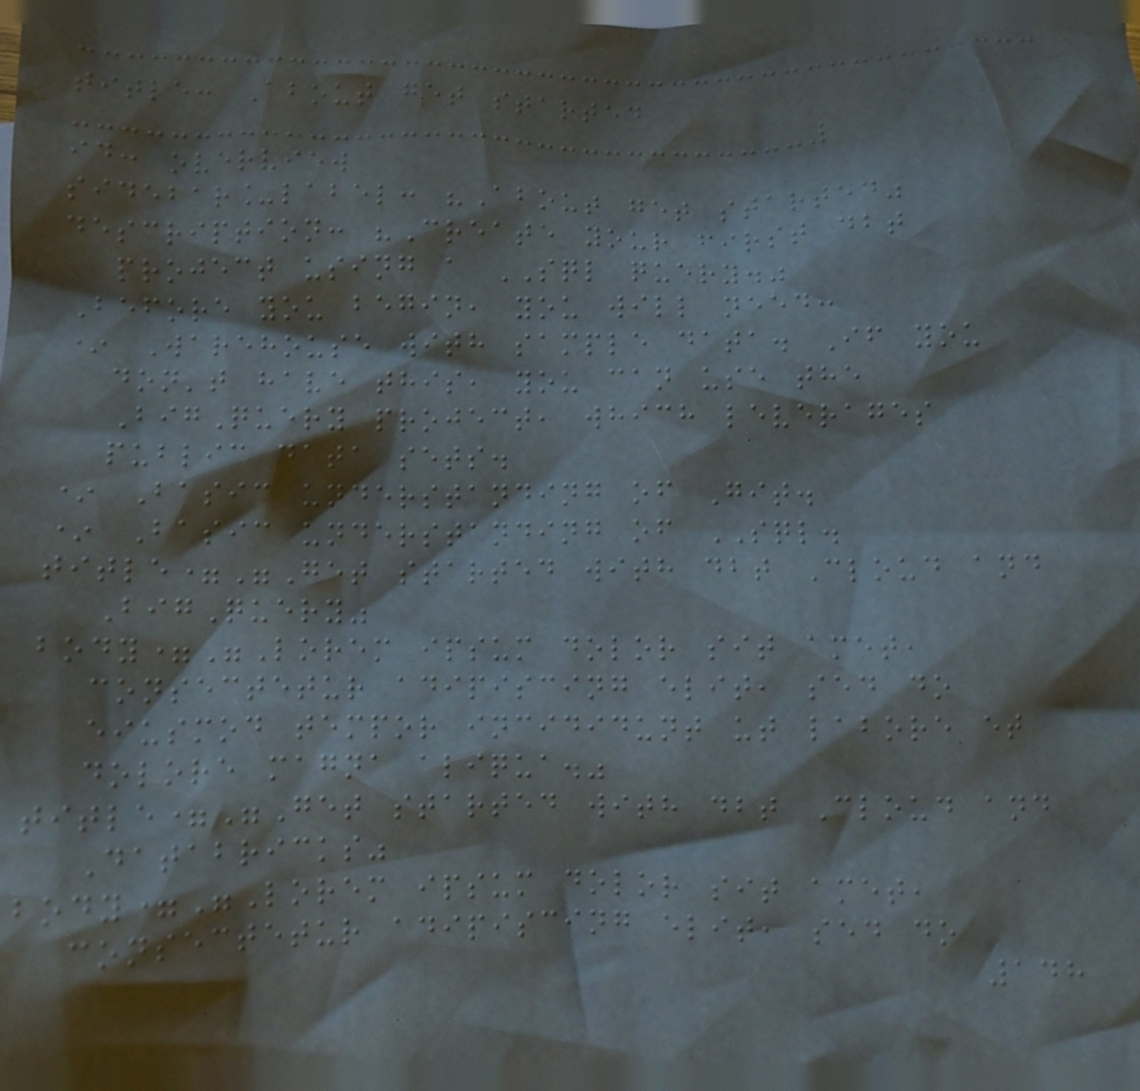title: About get started
id: overview
sidebar_label: "About get started"
description: "Create your first dbt
project using a SQL query."
Before you begin, you will need:
* Warehouse with sample data. If you
don't have this, you can use the
BigQuery project, which leverages
public data sets.
* Basic understanding of Git.
* Basic understanding of SQL.
title="Get started with dbt Cloud and
BigQuery"
body="Lorem ipsum dolor sit amet,
consectetur adipiscing elit, sed do
eiusmod tempor incididunt ut labore et
dolore magna aliqua."
title="Get started with dbt Cloud and
Databricks"
body="Lorem ipsum dolor sit amet,
consectetur adipiscing elit, sed do
148
